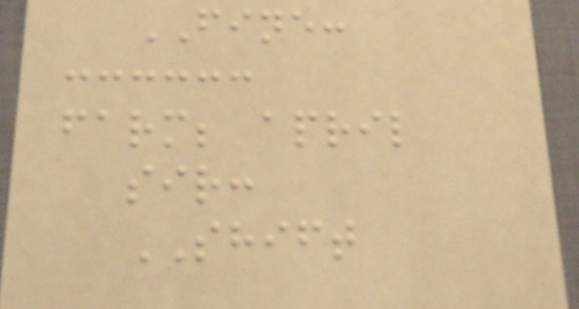FINE:
farm; april
sir:
SHIFT
